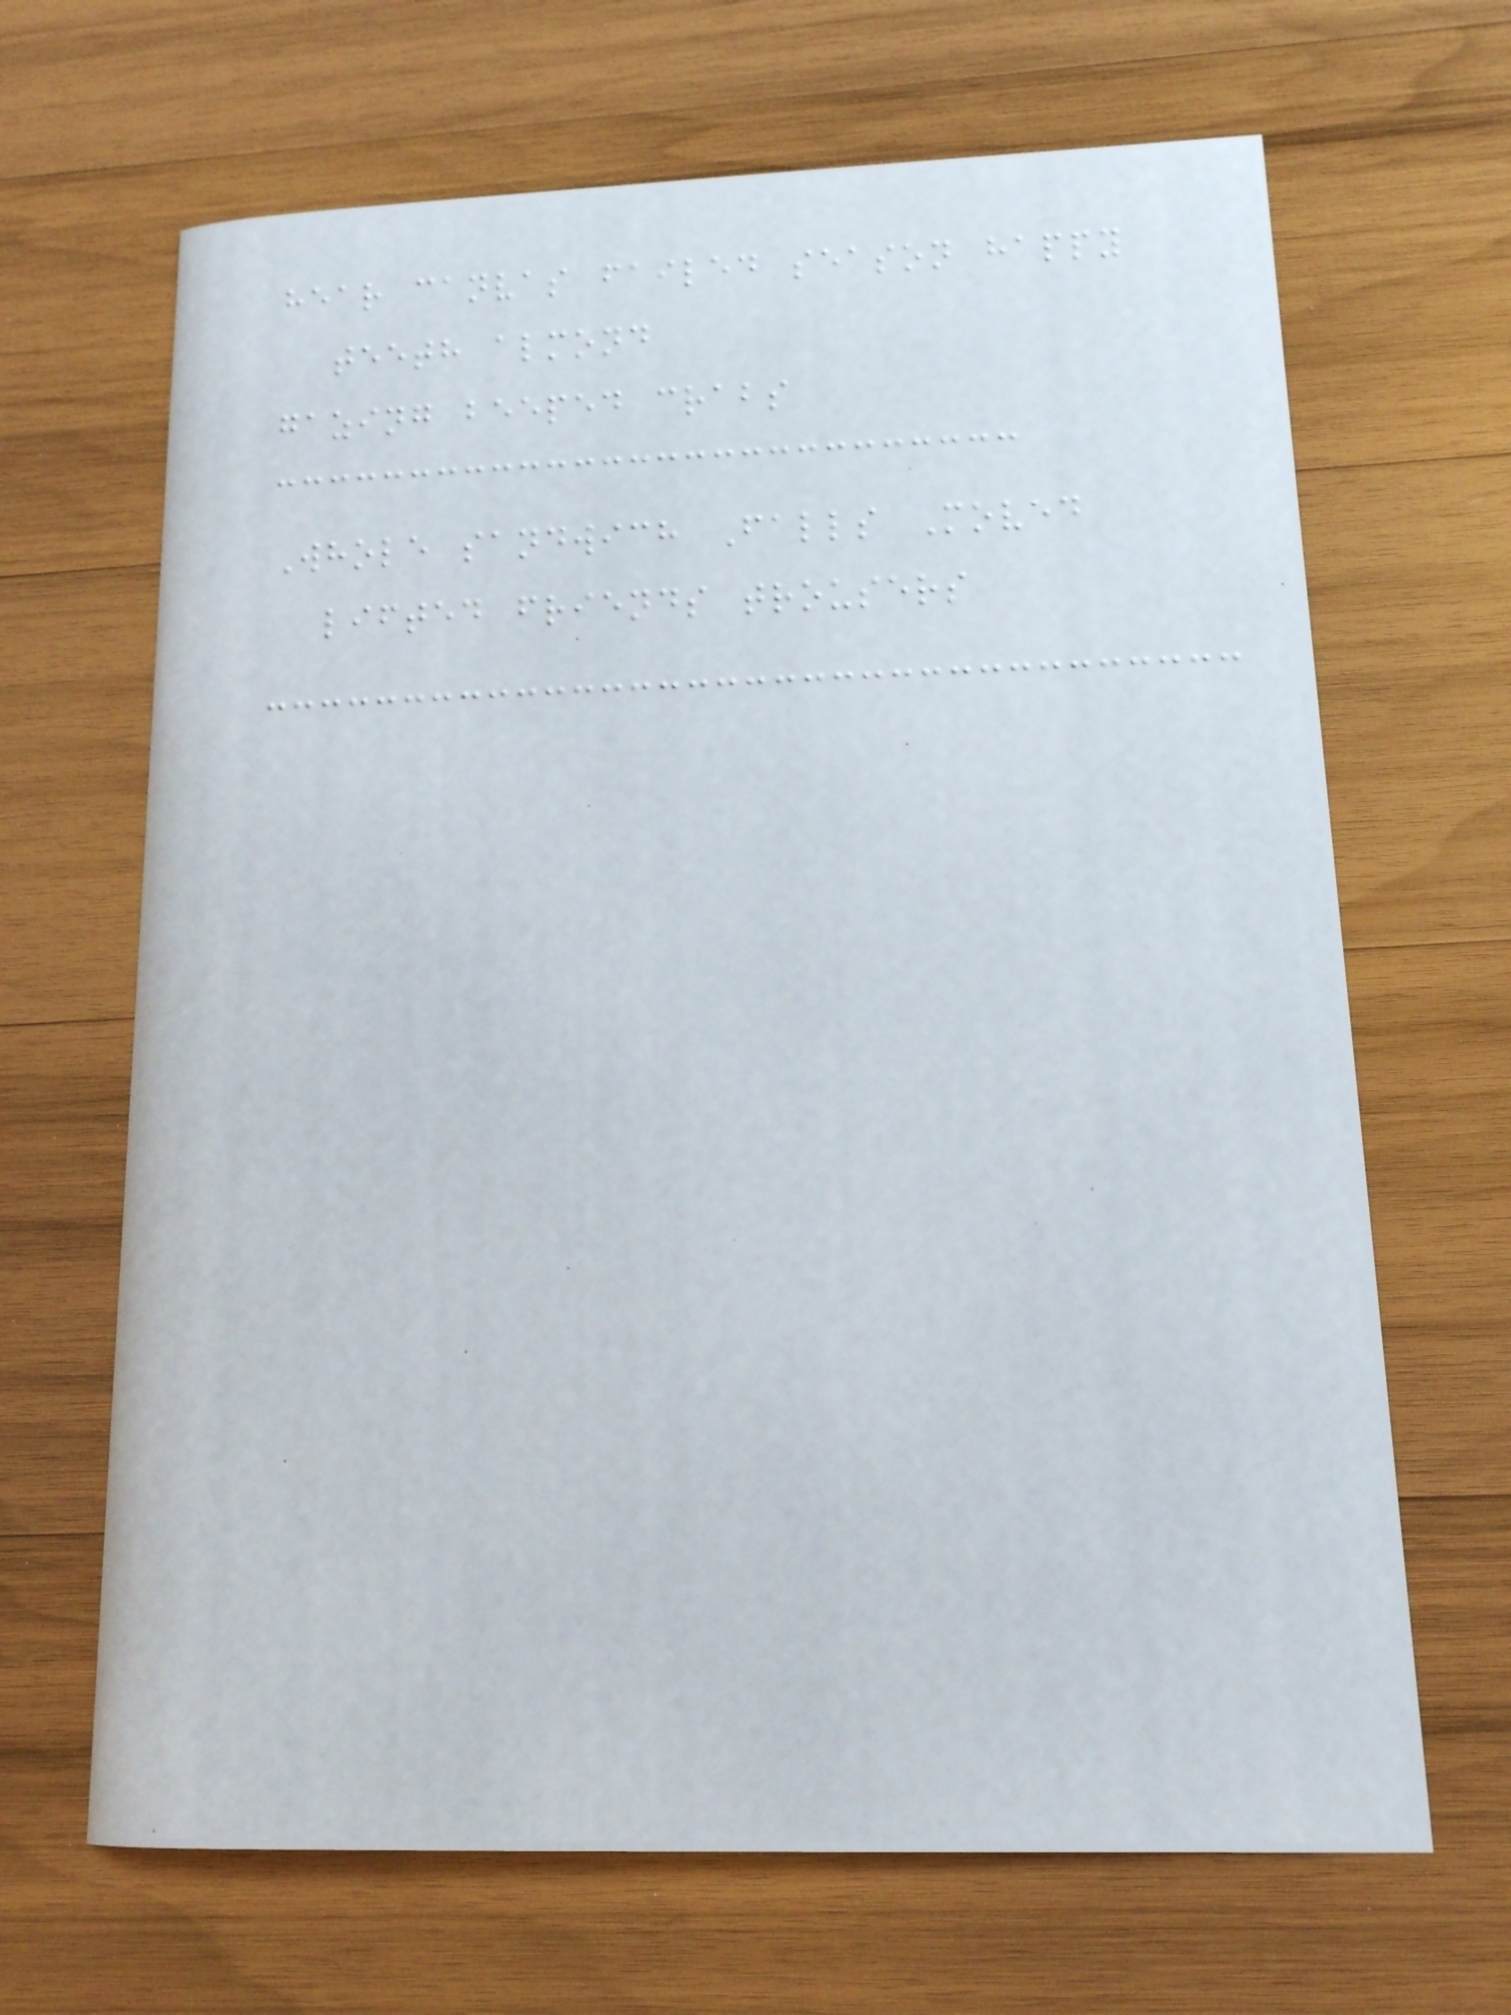hear canvas failed season happy
teeth almond
gazing beeped crabs
Whole sandwich Falls Moved
lifted friends trousers
